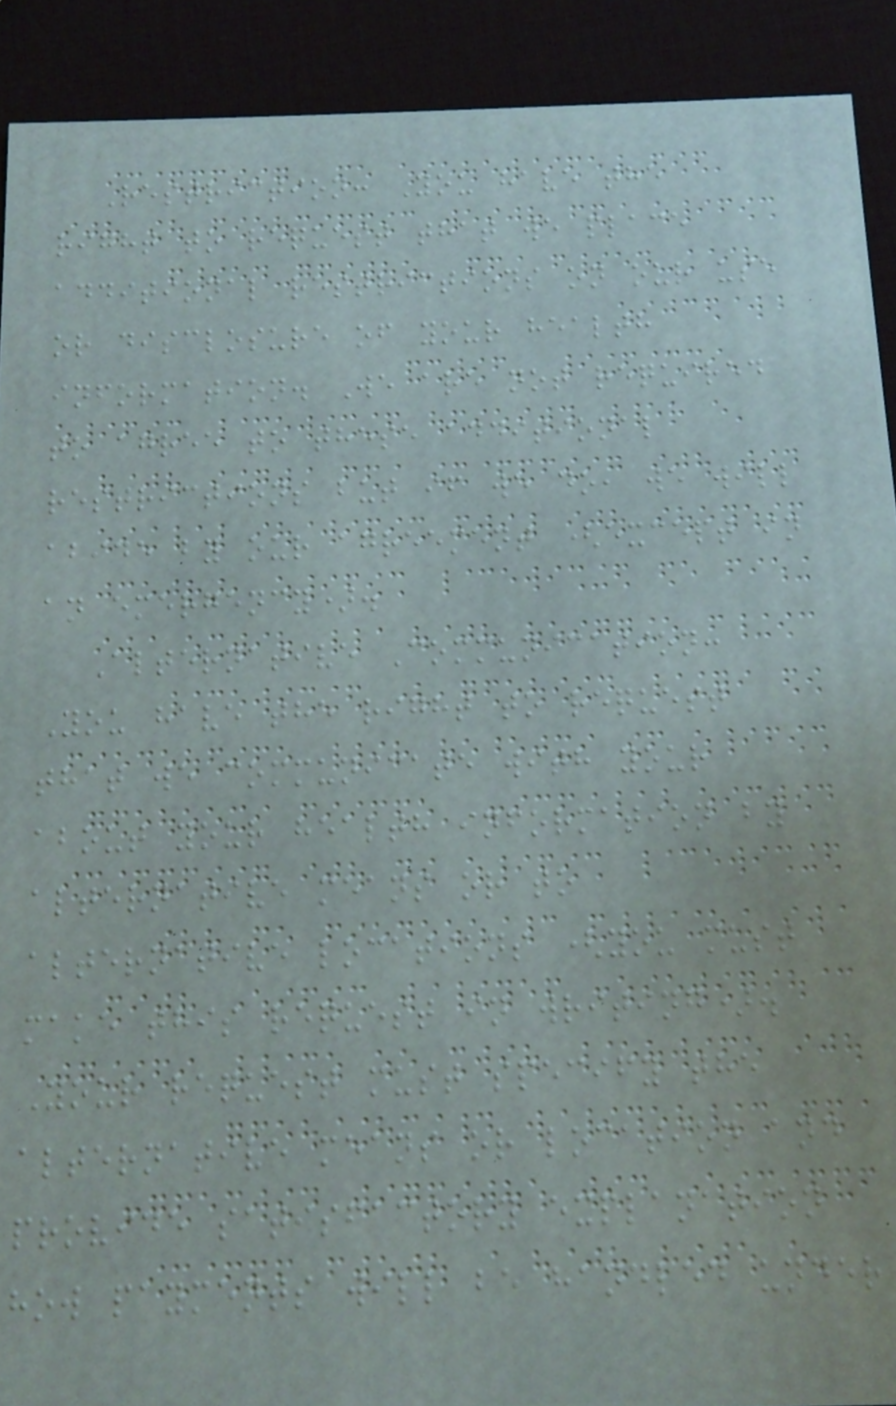Restriction: You have the
right to request that we place
additional restrictions on our use
or disclosure of your health
information. We are not required
to agree to these additional
restrictions but if we do, we will
abide by our agreement (except in
an emergency).
Alternative Communication:
You have the right to request
that we communicate with your
about your health information by
alternative means or to
alternative locations (you must
make this request in writing).
Your request must specify the
alternative means or location and
provide satisfactory explanation
how payments will be handled under
